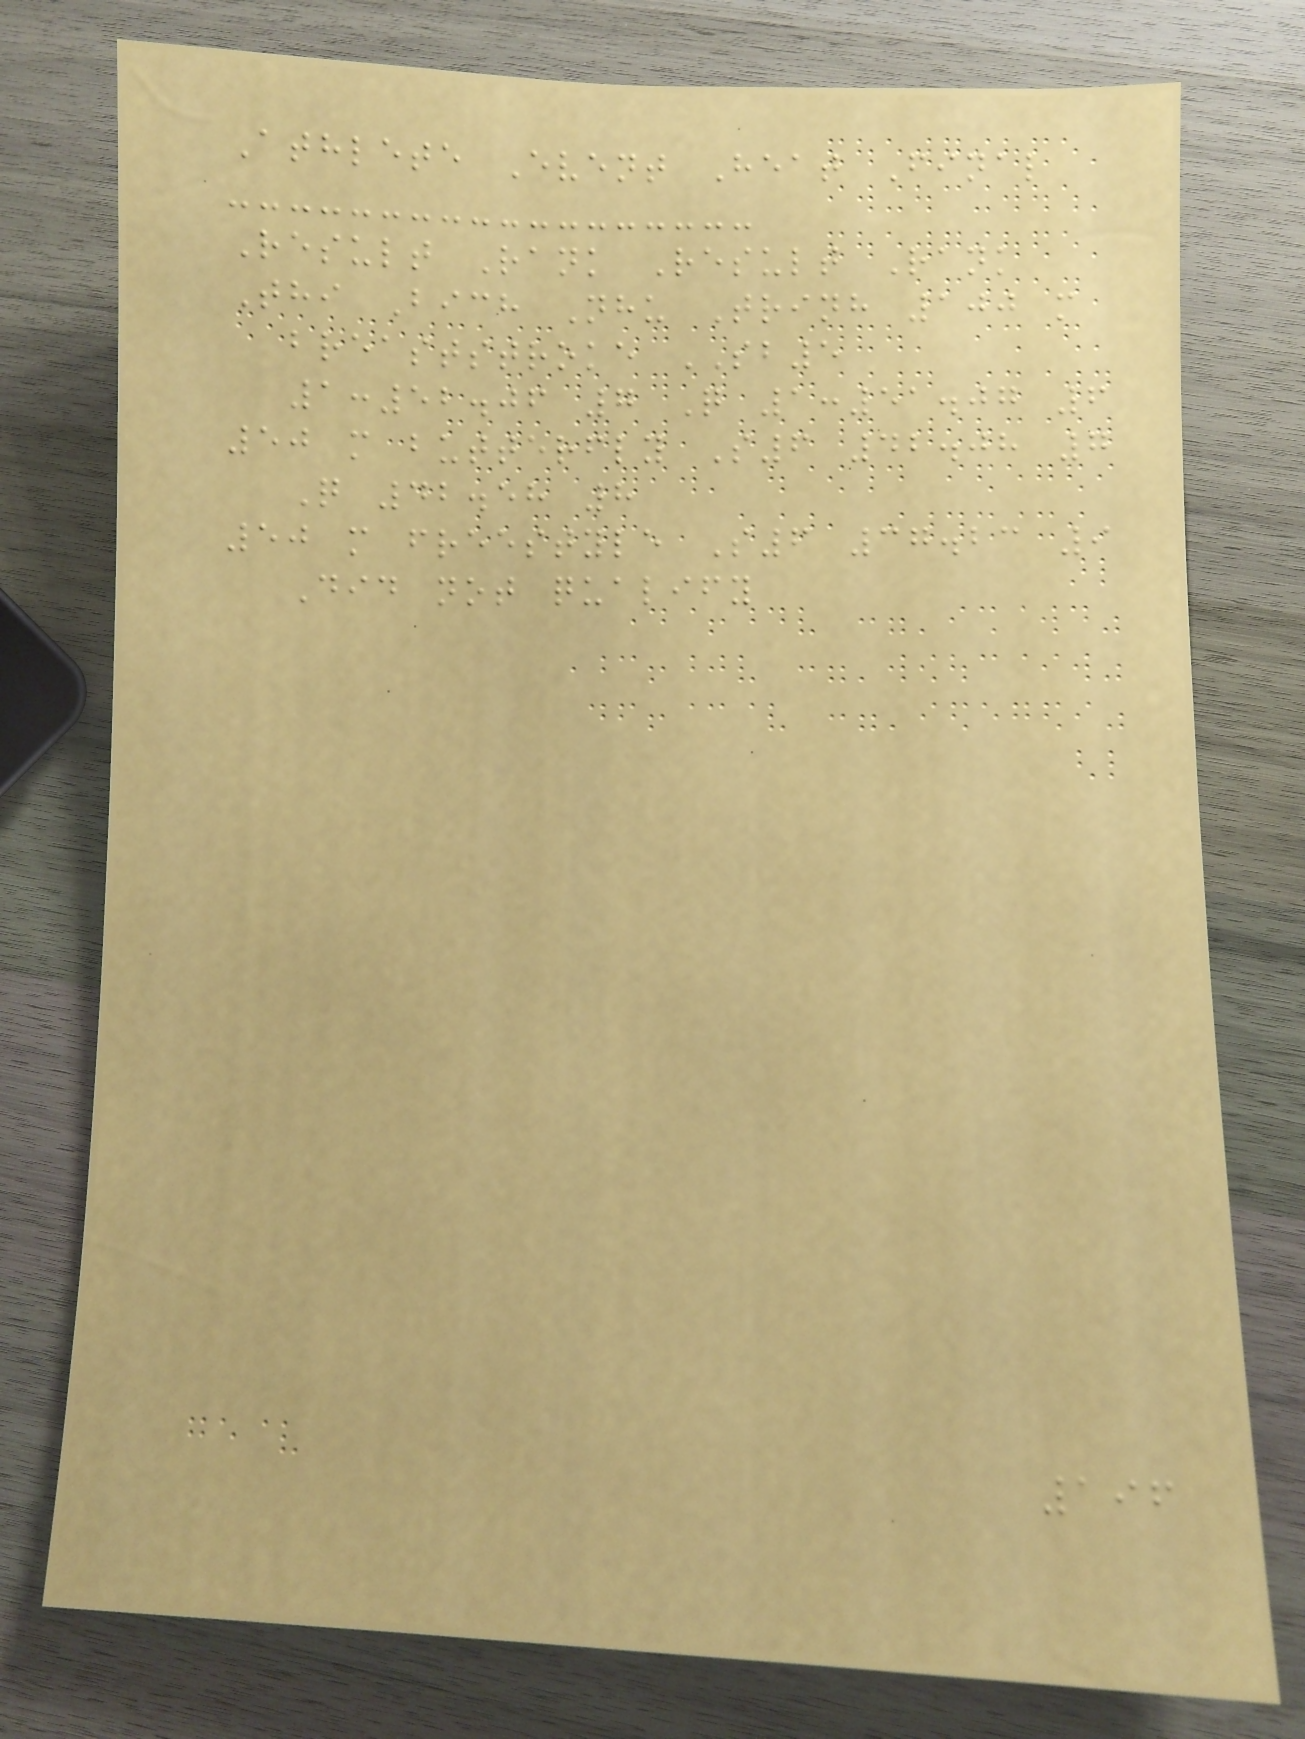Athlete Event Heat Final
Result Rank Result Rank
Thi Bich Nhu Trinh 100 m
breaststroke SB5
1:52.06 7 Q 1:51.07 6
50 m butterfly S6 42.08 7
Q 42.58 8
50 m freestyle S6 37.23 9
Did not qualify
196
